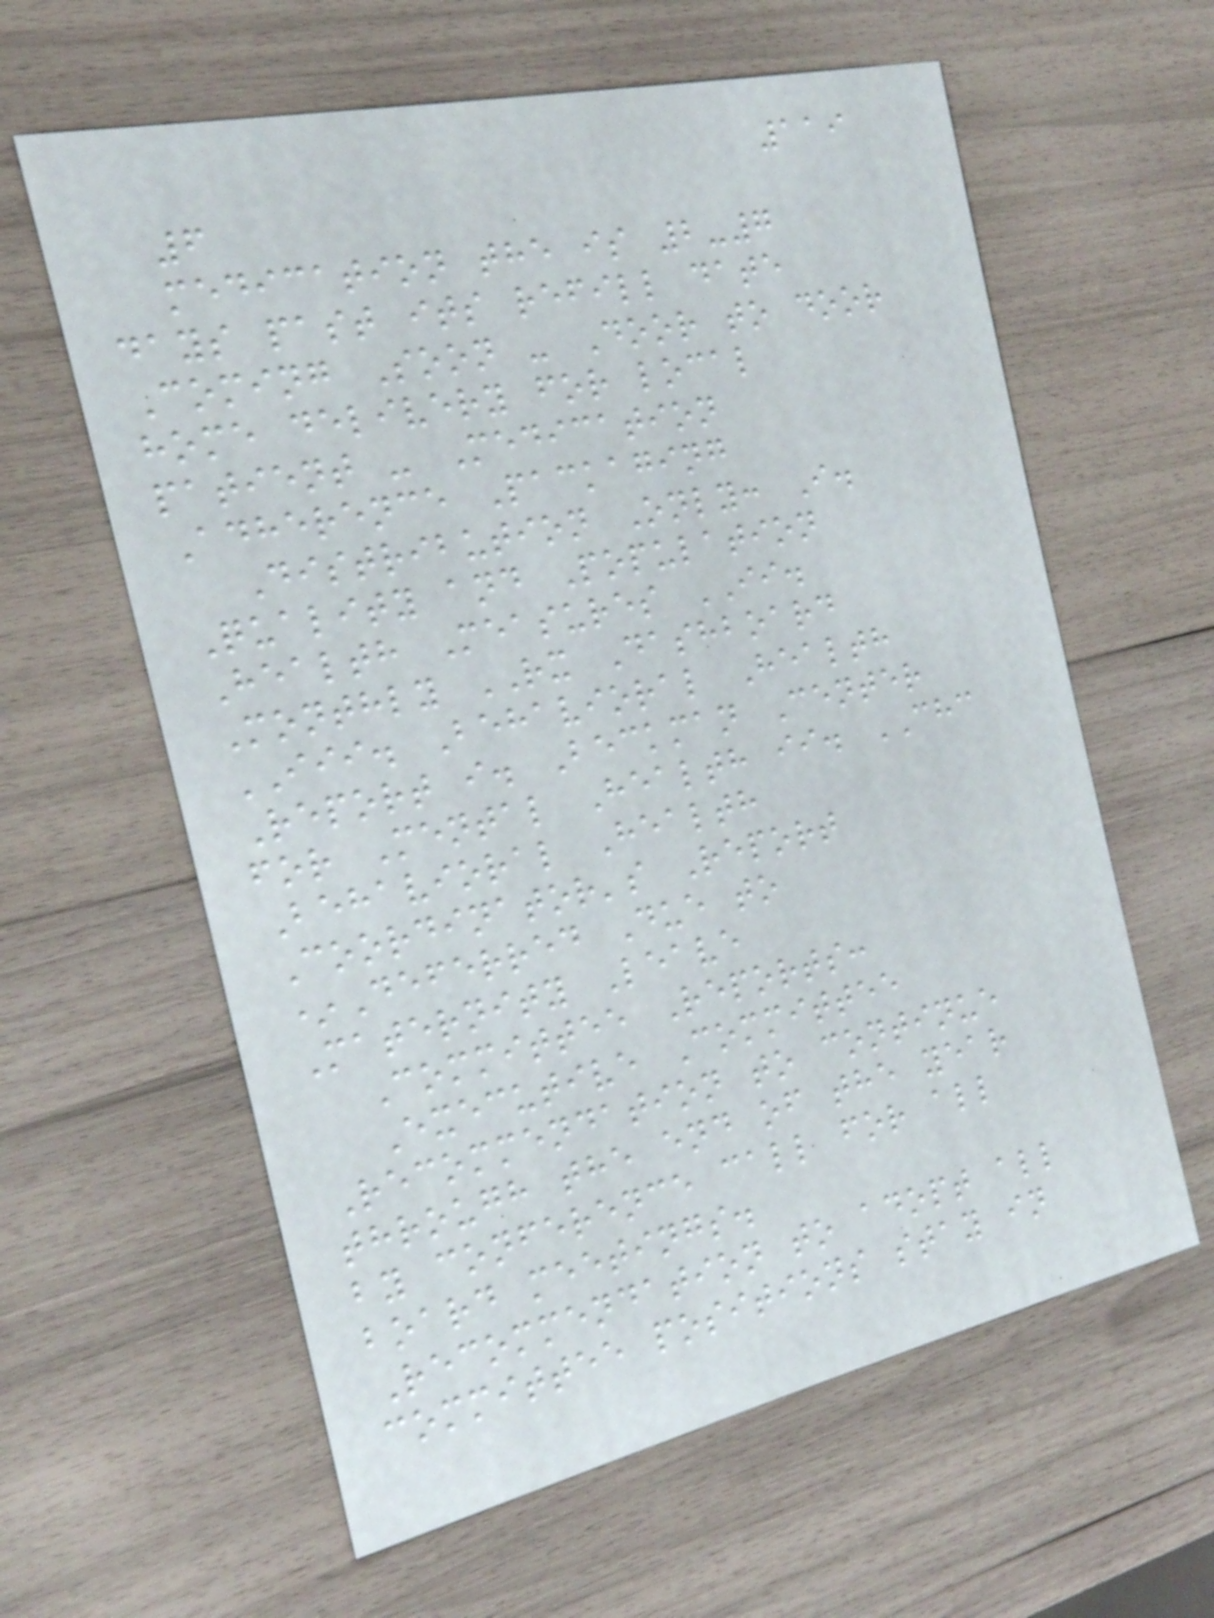119
6
medication the is 2-7
days past its refill date
Coming Soon - Door to door
home delivery for local
patient - Medication
Adherence Packaging
Distribution Only: I.
Quality and Population
Health Measures II.
Monthly RX Dashboard
III. Behavioral Health
Report i. Beckman Center
for Mental Health ii. CHC
Behavioral Health
Coordinator's Report
*Deferred Due to
Maternity Leave
Committee Reports:
Executive Committee
Recommendation to continue
through the end of the year
by conference call for all
board meetings.
Recommendation to adopt all
committee positions stay in
